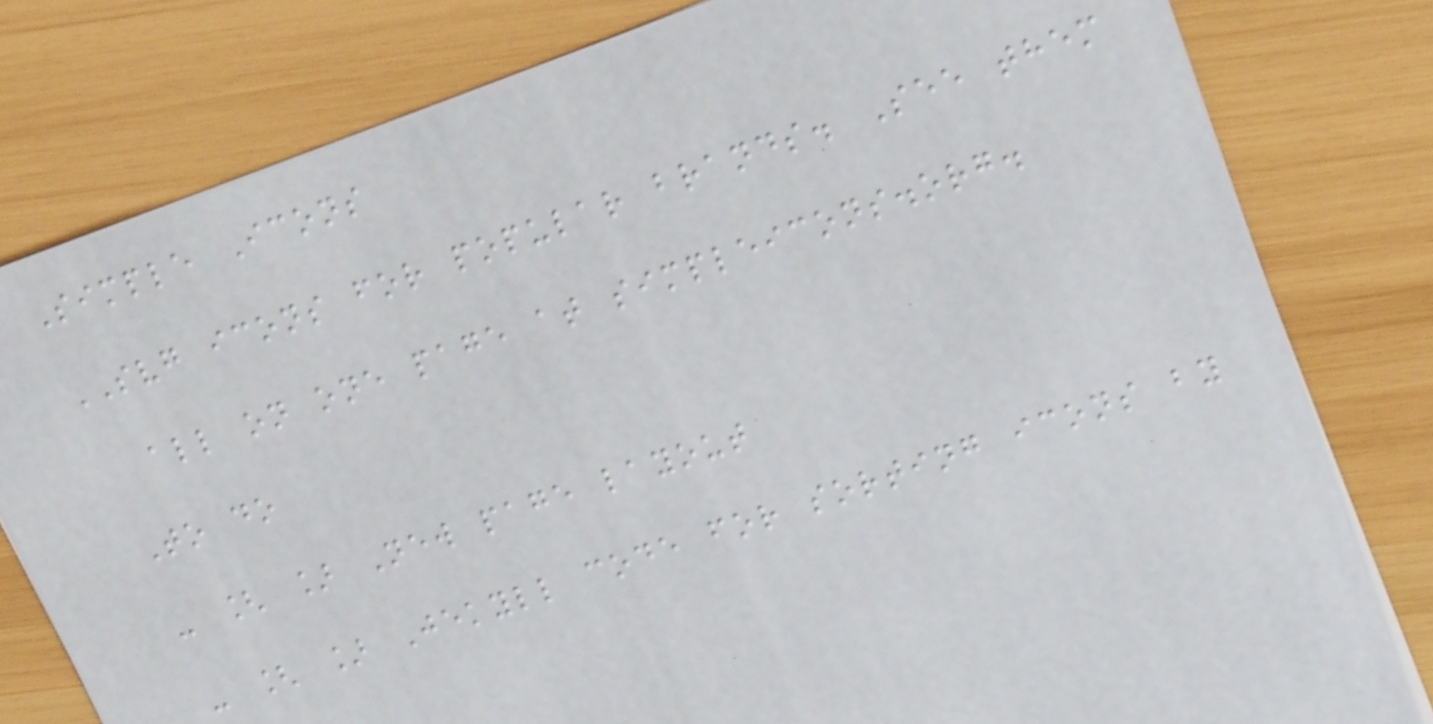Simple Icons
SVG icons for popular brands. See them
all on one page at simpleicons.org.
To do
- [ ] New page layout
- [ ] Jekyll code for sorting icons by
